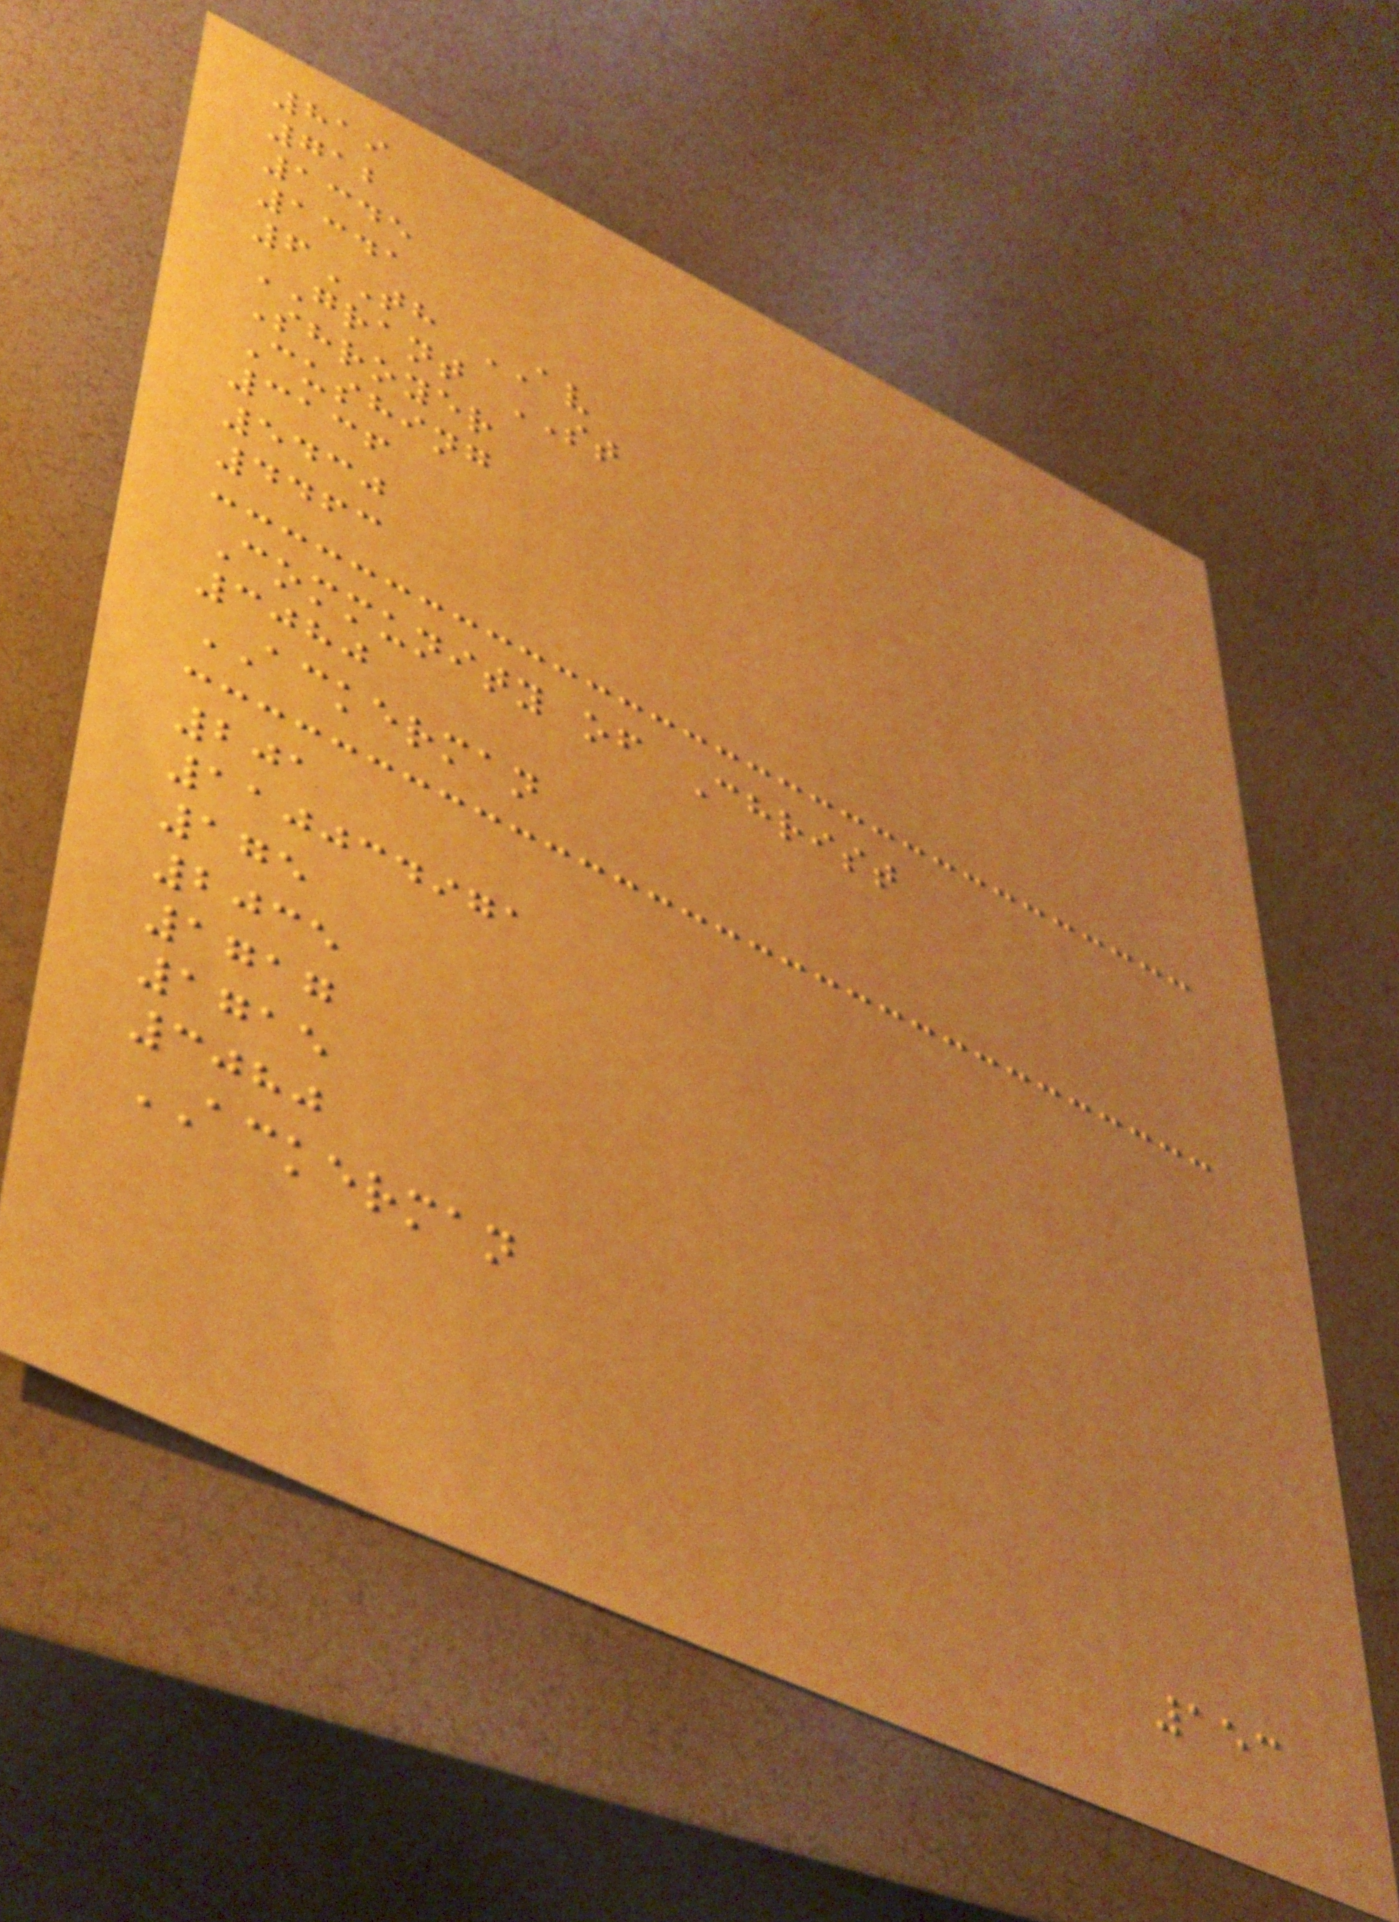819
712
1345
1341
6TH AV
GRANT ST
Shroyer
Cushing
3136
5430
4463
Community of Christ
3080
ACKERMAN
201
110034971
175
2035
1717
1715
3080
ACKERMAN
153
